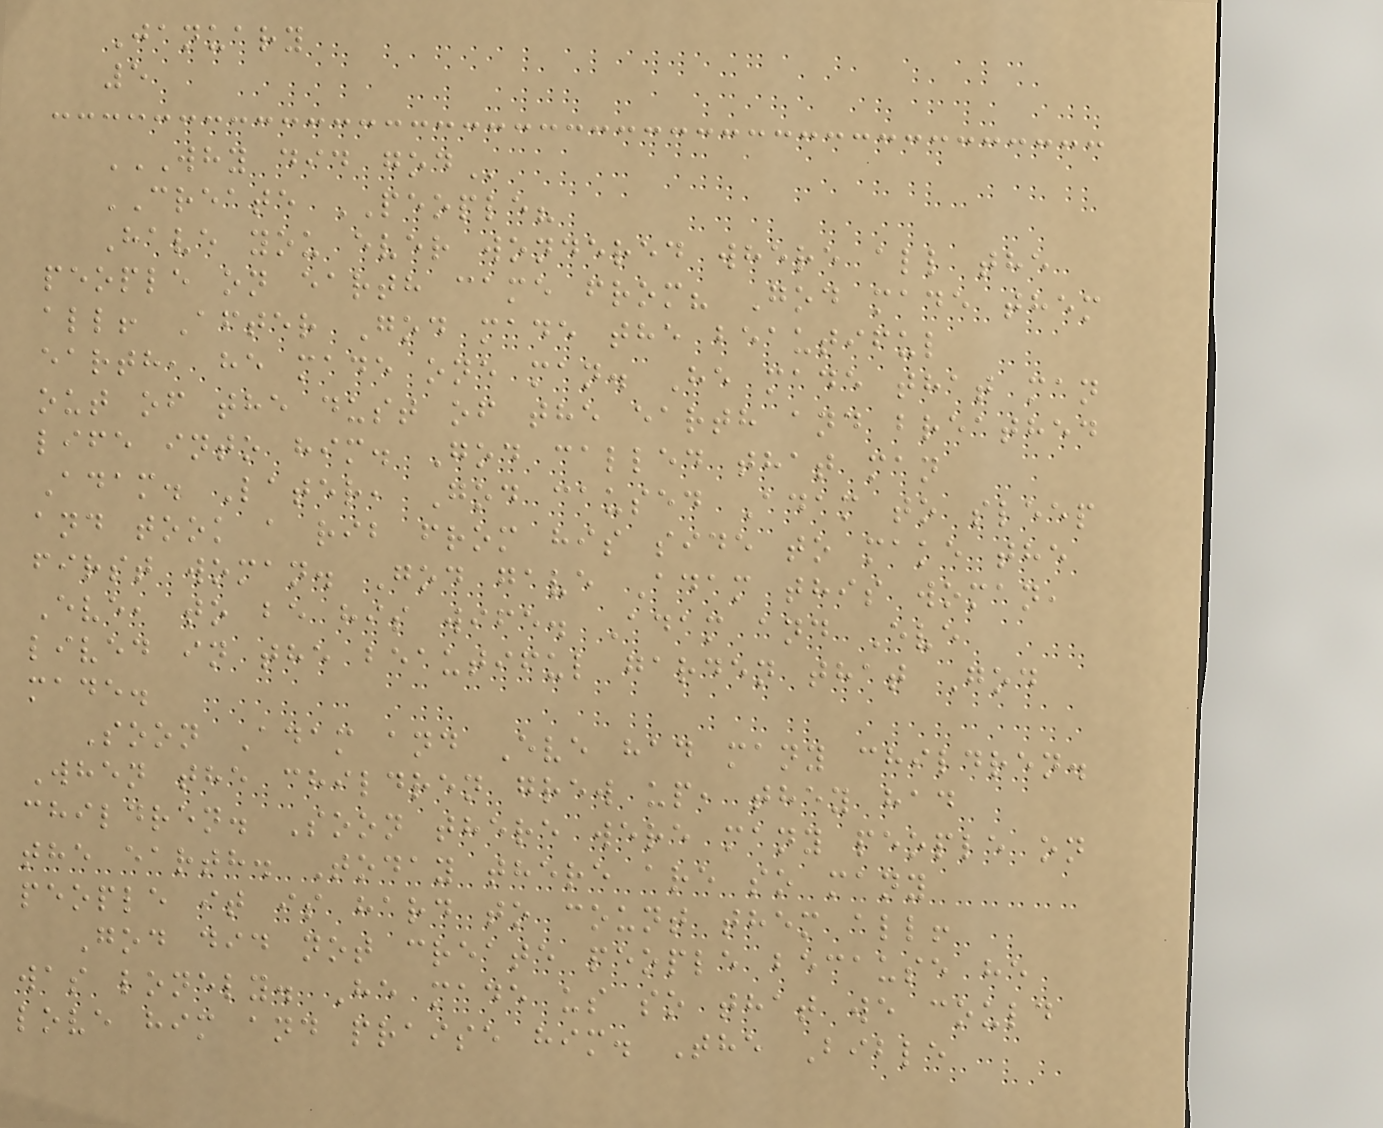January
5
WHY DID GOD
CREATE PEOPLE?
Have you ever wondered where all the
people on earth came from? God made them
all! After God made the beautiful
earth, he made one man. He made that man
out of the dust of the earth and breathed
life into him. God called that man
Adam. Later, God caused Adam to sleep
and took a rib from his side to make the
first woman. God gave Adam this woman,
Eve, to be his wife. Adam and Eve
lived in the beautiful garden that God
made.
Soon Adam and Eve had many children.
When the children grew up, they had
children. Soon there were many people on
the earth. Today there are so many
people it is hard to count them all!
God did not create people because he
was lonely. He made us so that we could
love him and praise him. The Bible
